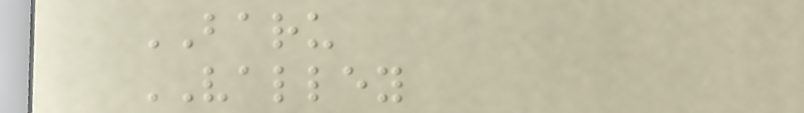BARU
VALLEY
